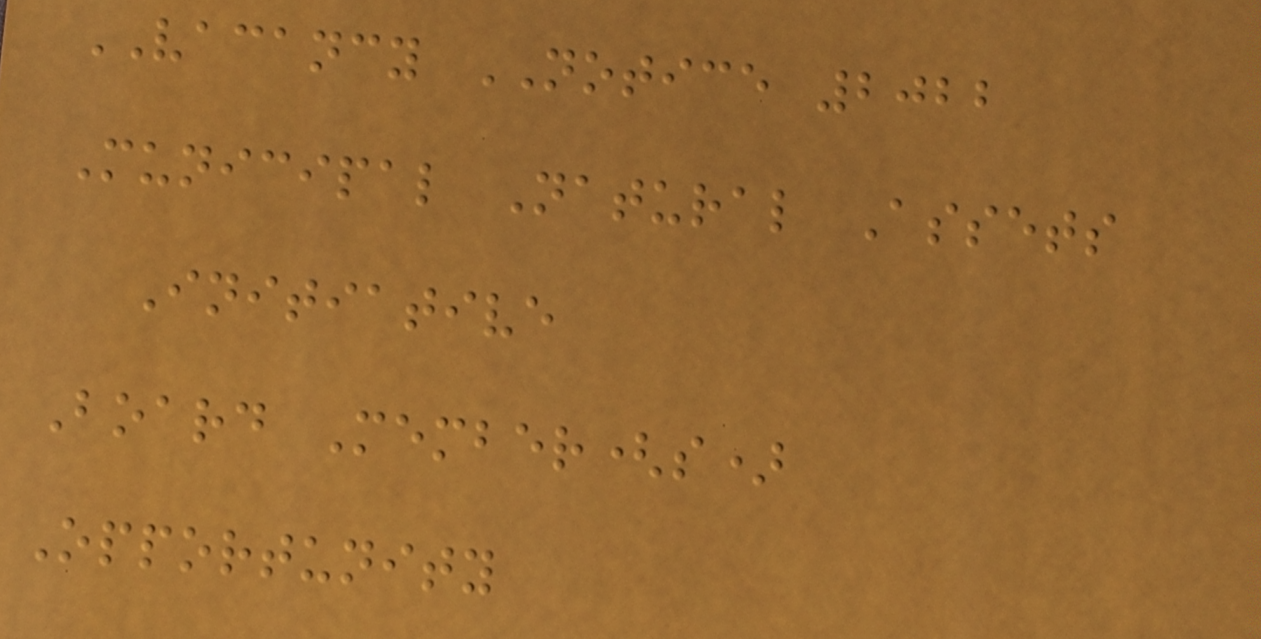VACANCY NOTICE 2022
Municipal Natural Assets
Initiative
Board Member(s)
Opportunity
